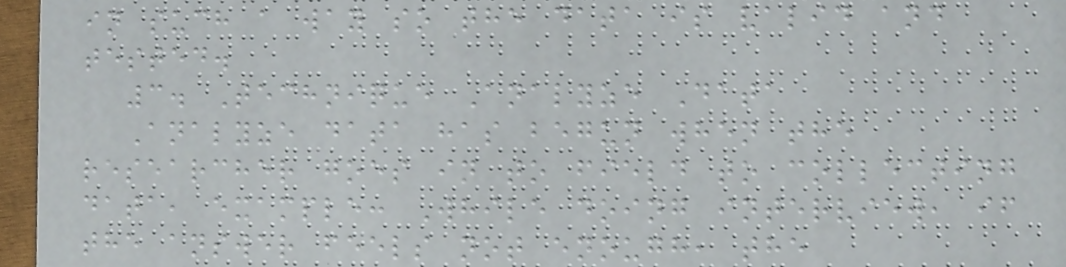in such a way so the data is valid and
tested.
3. Technique Analyze Data
Analyze data has begun when the
researcher goes in to field to collecting
data, example: While doing interview, if
the answer feels not enough, the
